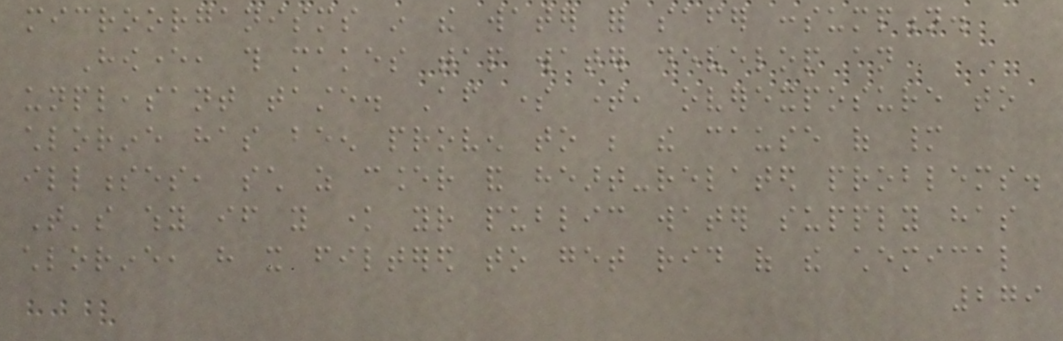microorganisms in the water for safer consumption.
However, this makes tap water develop an
unpleasant taste. After some time, overexposure to
chlorine has been proven to be the cause of many
illnesses, such as cancer and heart-related problems.
That's why if you know your public water supply has
chlorine, have it filtered to get rid of the chemical
279
